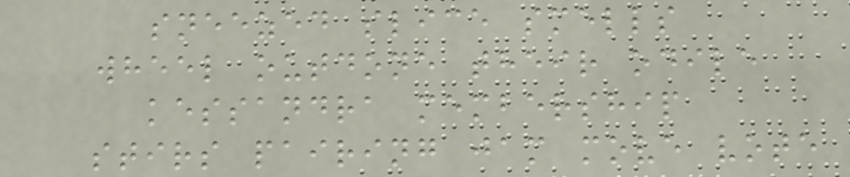sneezed slice smells
wheel outdone their odile
kessandra membership
stirs pairing jam move vote
